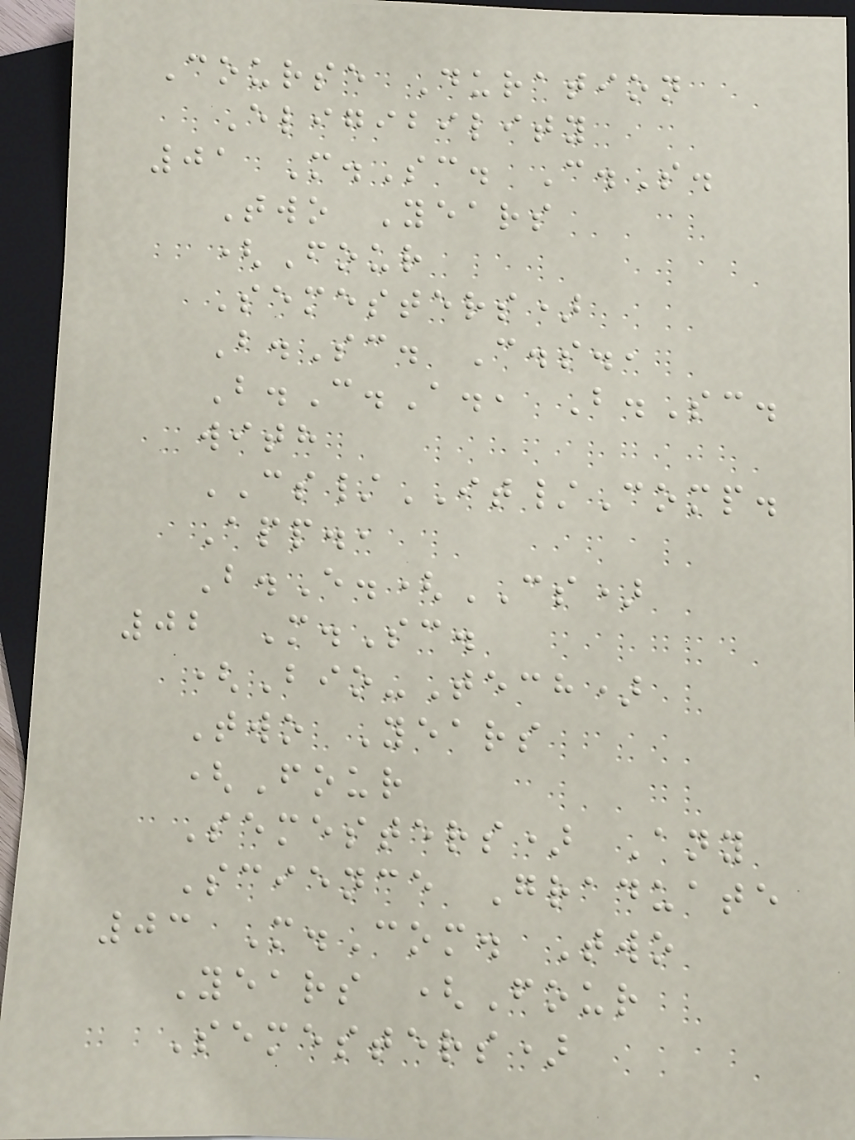Course Duration
Eligibility
01 M.Sc. C.S.
Two Years
(Four
Semesters)
B.Sc. C.s.,
B.C.A., B.Sc.
with
CS/IT/Comp.
App.,
B.E.(CS)
02 M.Sc.
(Bio-Tech)
Two Years
(Four
Semesters) Any
Science Graduate
03 M.Com. Two
Years (Four
Semesters)
